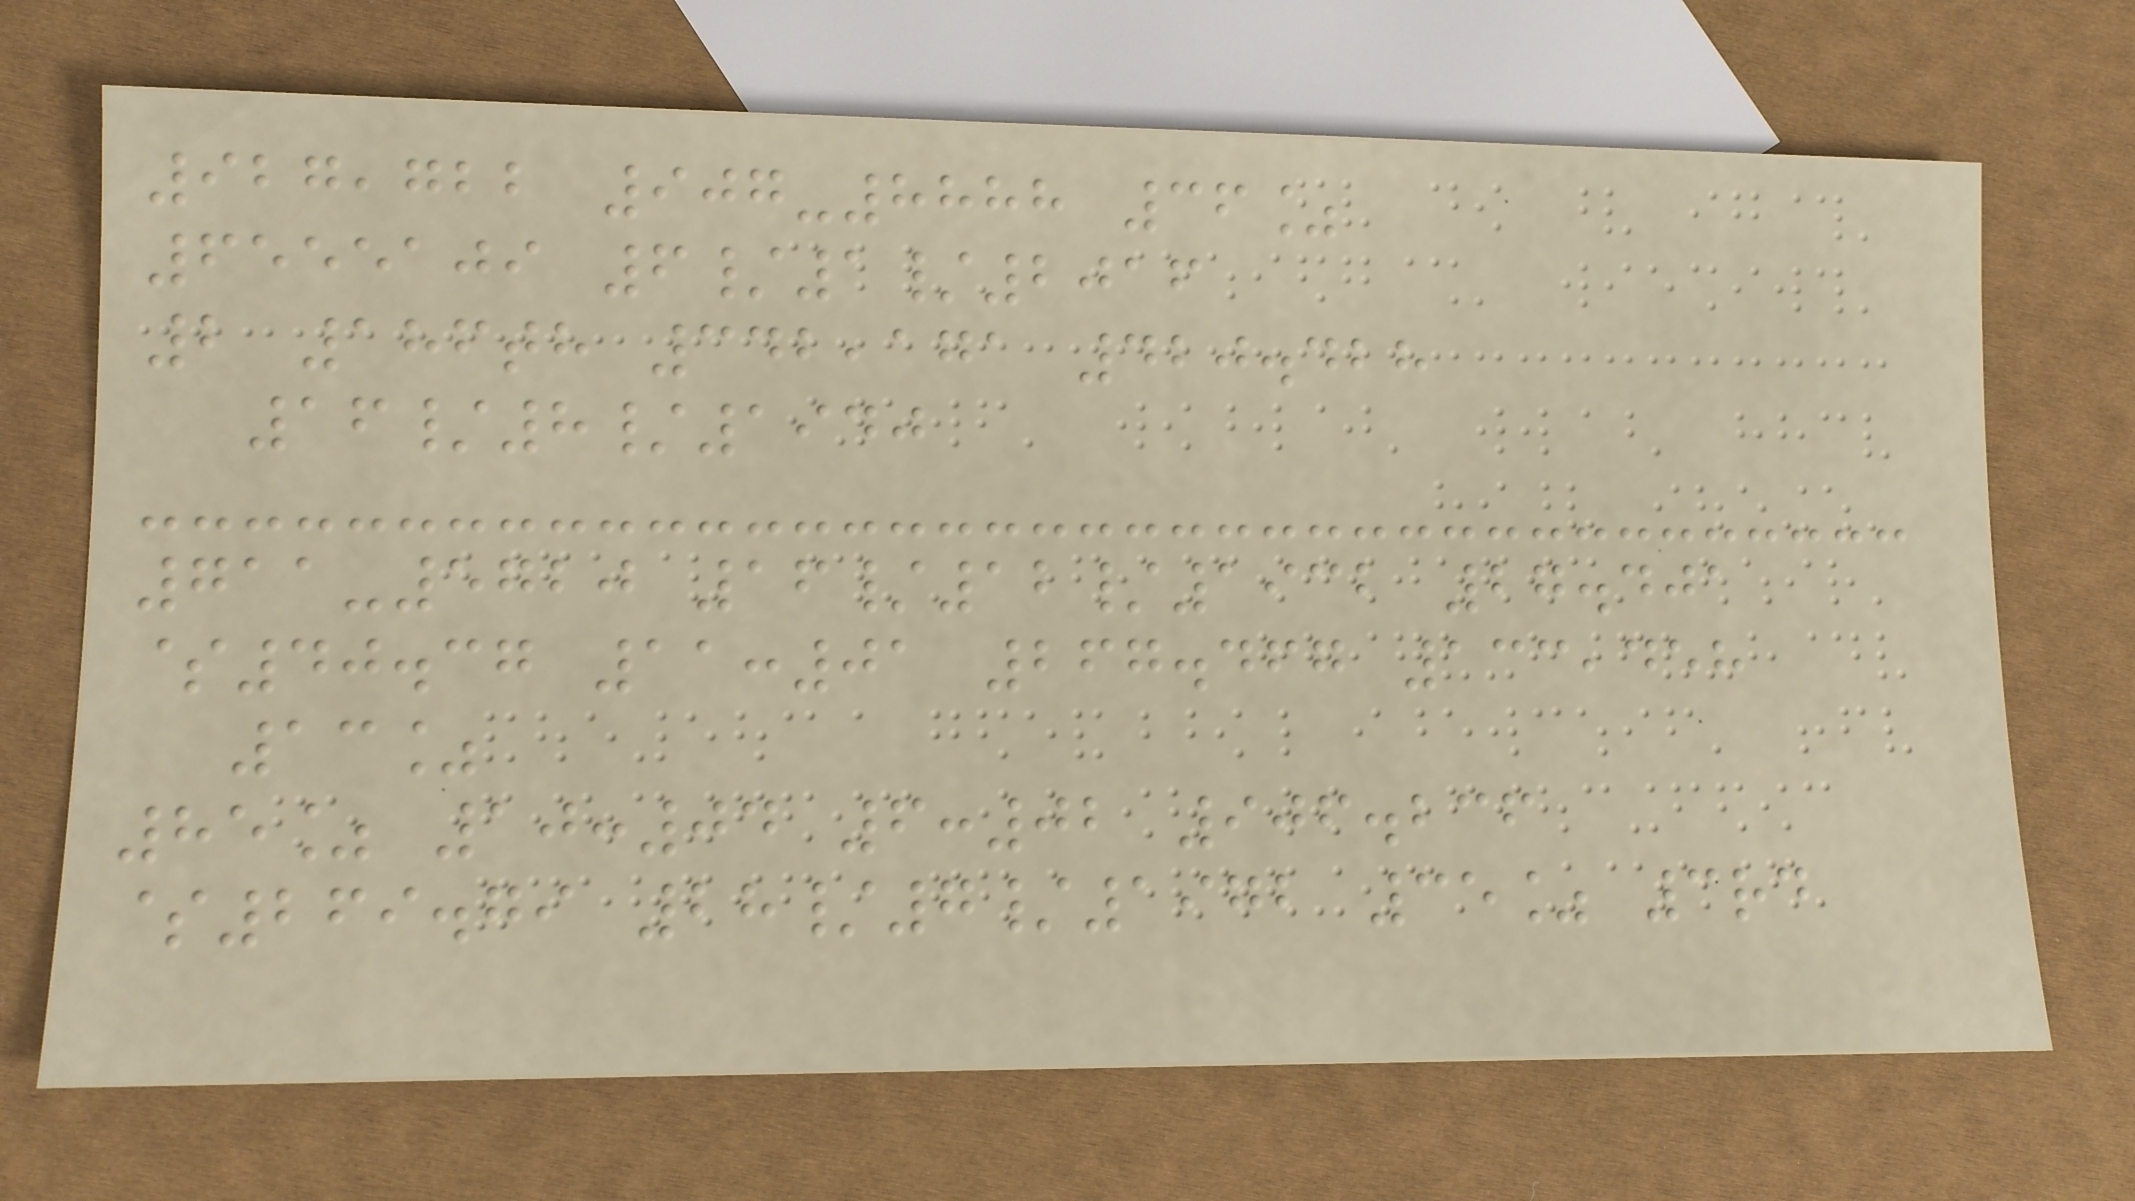927,722 907-8888 36%
6555109 6/1/2016
2 186th 342,171 420.428
16/8/1940
711-5720 16/12/1932 27.401
$40.37 11:01 267.467 133,458
13%
85% 10:04 6:02 906.236
$269.79 28/7/1972 35% 3rd
